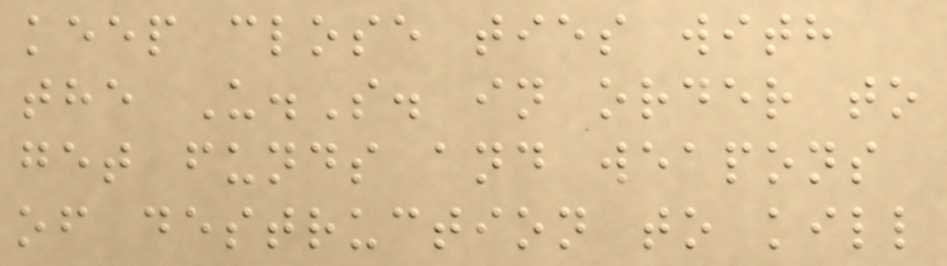keep close ties with
the U.S. in order to
get funds and weapons
of destruction to kill
